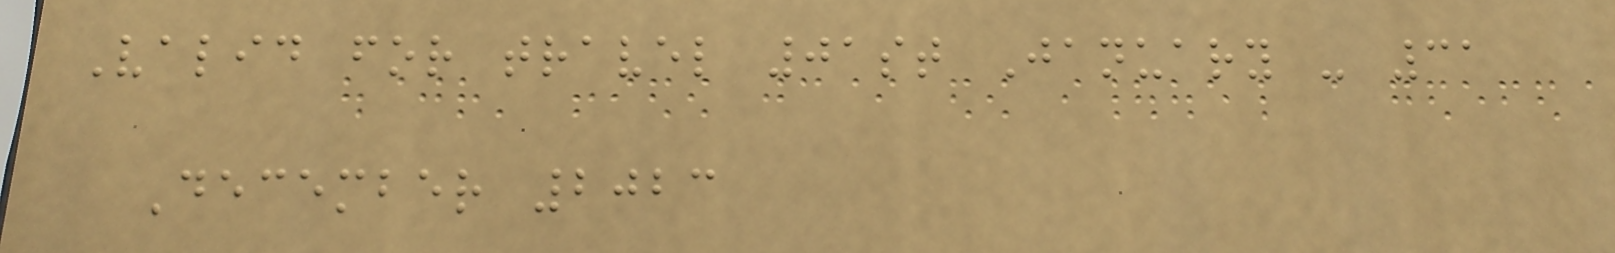Valid for travel 01st January - 31
December 2023
